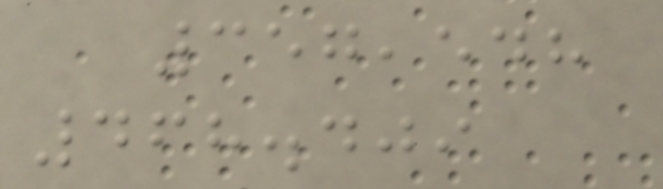357,548
468.409
